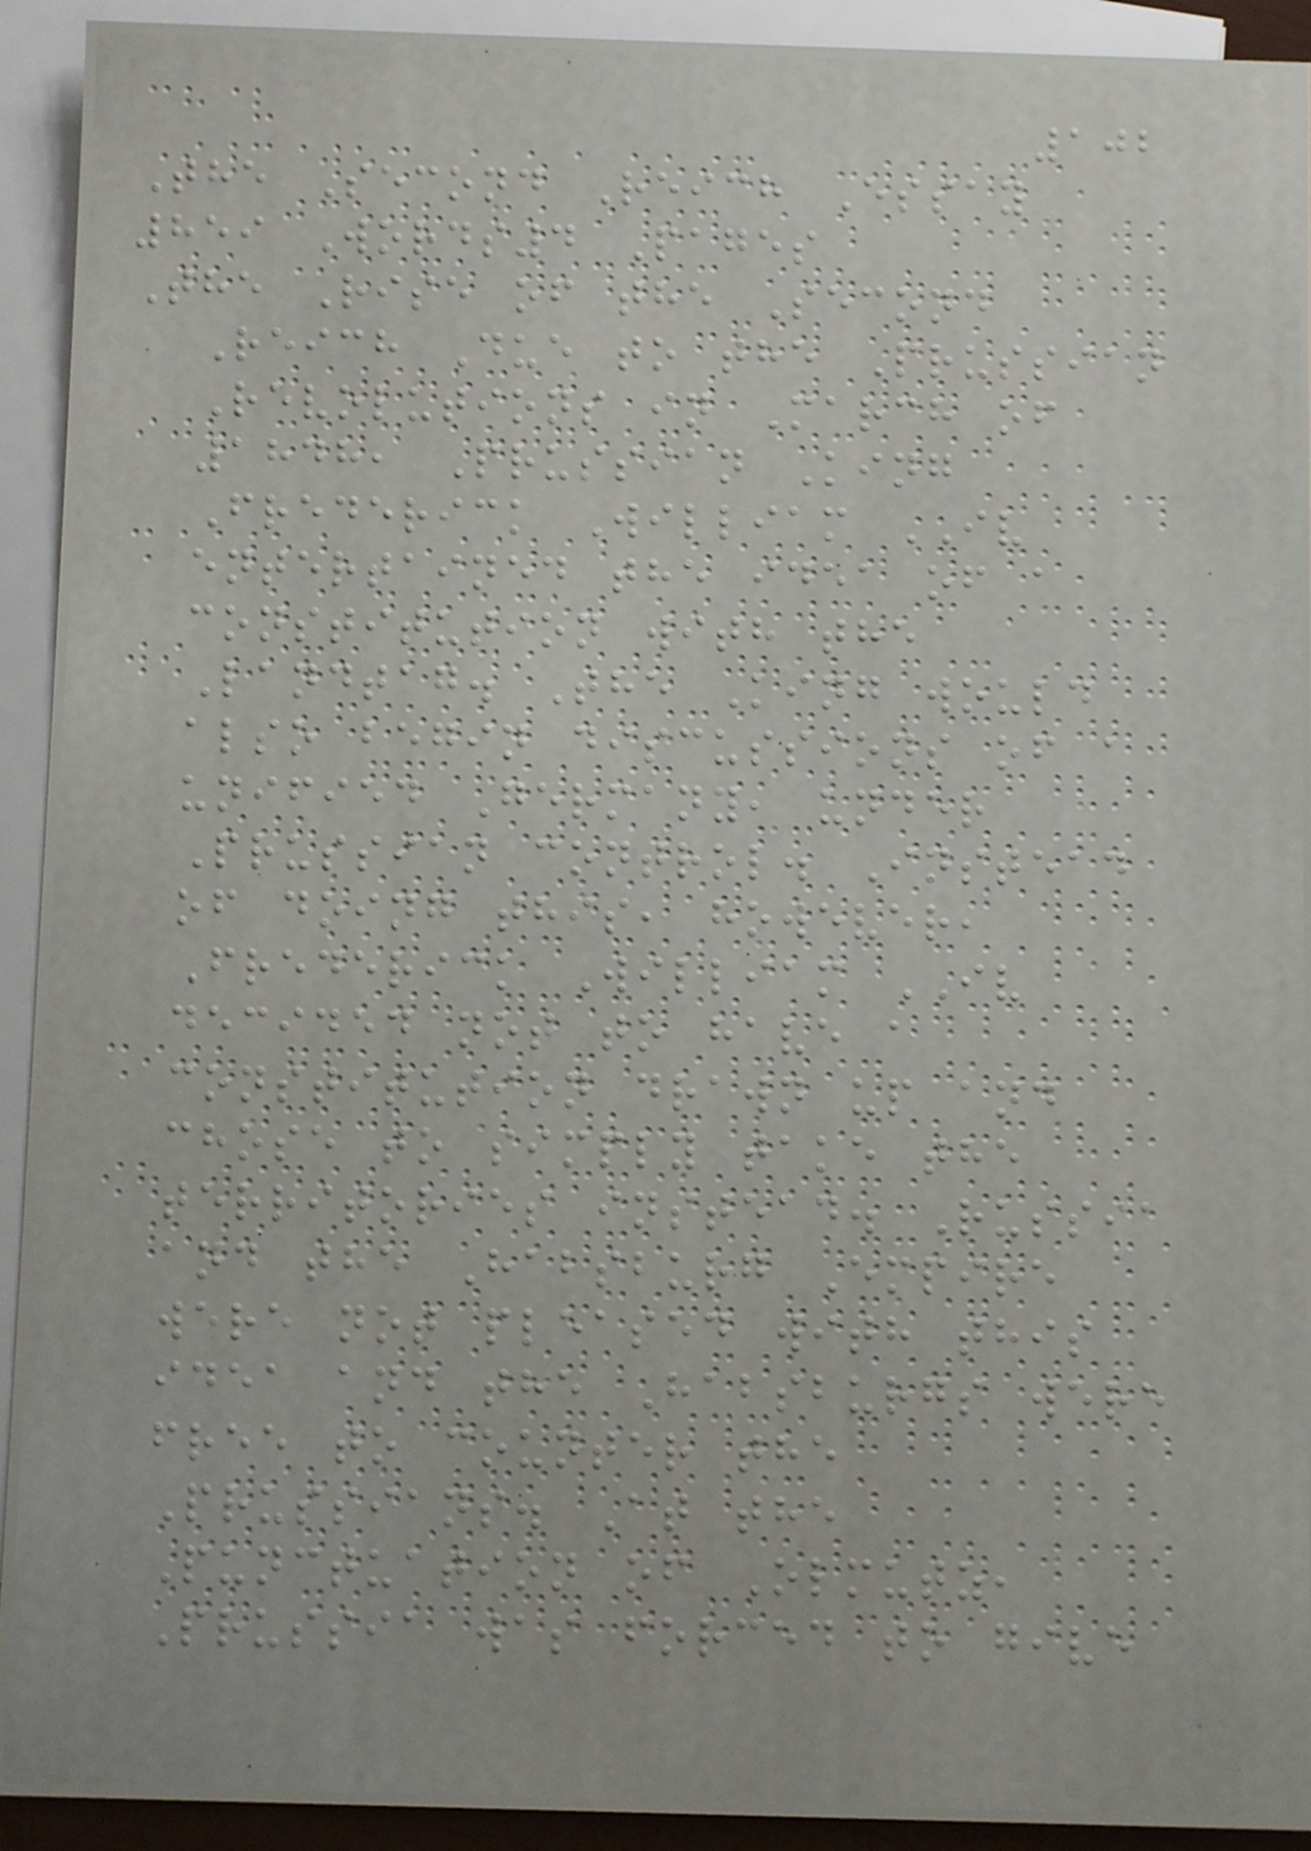102
The Second Reich Essay
859 Words4 Pages
The Rise of the Second
Reich Due to the Prussian
Revolutions in March of
1848, Prussian King
Frederick William IV
entertained the idea of a
constitution with the
Landtag. The King would
also begin discussions of a
unified Germany, under
Prussian control. Instead
of doing this, however,
Frederick William IV
decided not to have a
constitution drawn up and
chose to simply take the
territories instead. Russia
and the Habsburg Empire
were not pleased with this
idea and the Habsburgs were
free to counter the
Prussians. At the
Punctuation of Olmutz,
Prussia was forced to give
